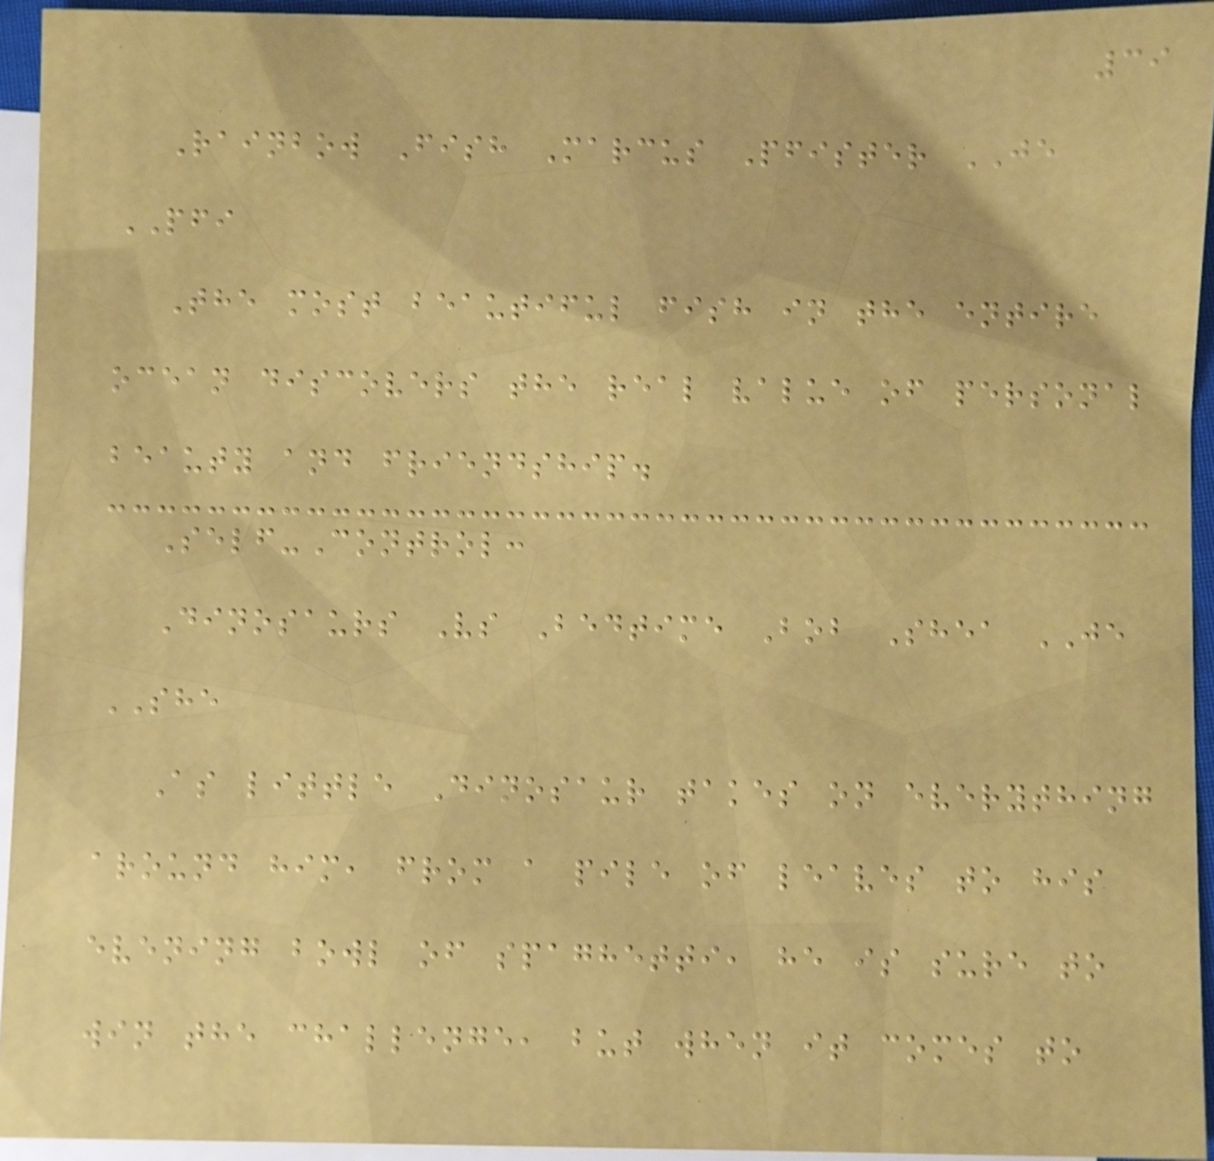39
Rainbow Fish Marcus Pfister JE
PFI
The most beautiful fish in the entire
ocean discovers the real value of personal
beauty and friendship.
Self-Control:
Dinosaurs Vs Bedtime Bob Shea JE
SHE
As little Dinosaur takes on everything
around him, from a pile of leaves to his
evening bowl of spaghetti, he is sure to
win the challenge, but when it comes to
